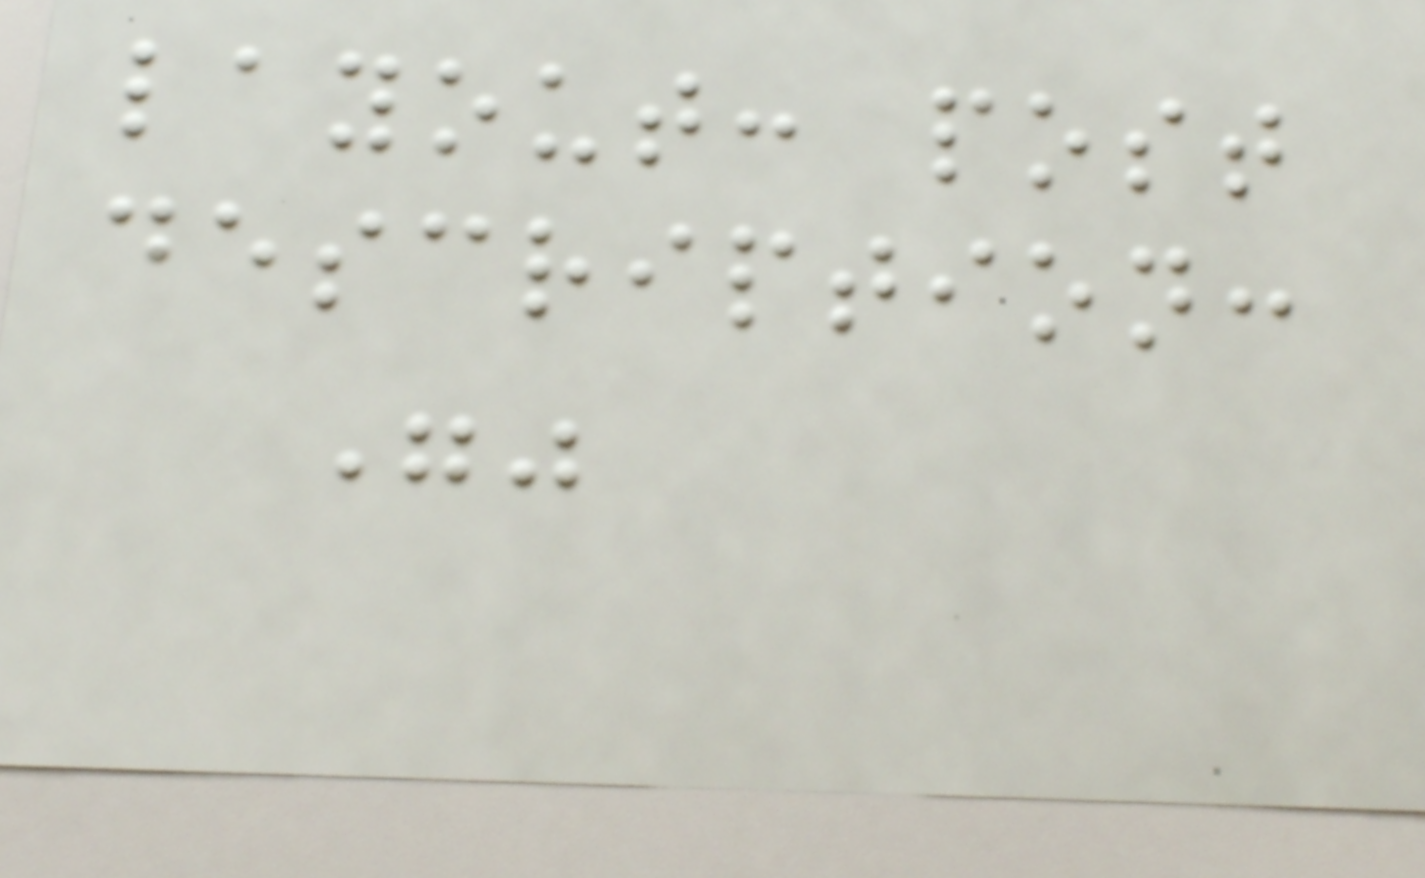layout: post
description:
""
